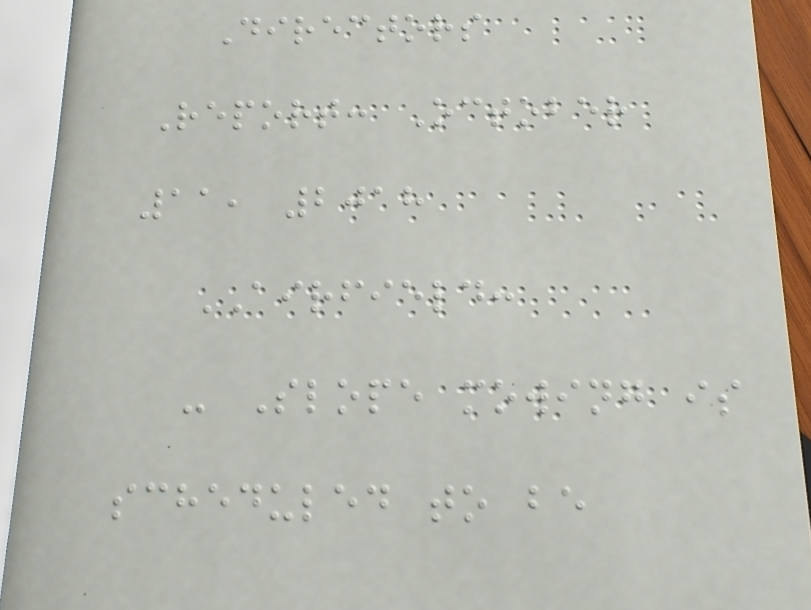Directors
Report: October
11, 2018
AIRFIELD:
- Slope mowing is
scheduled to be
